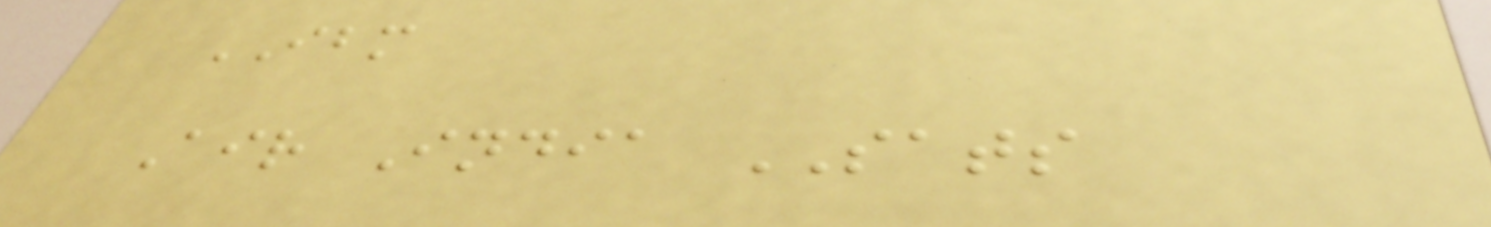IBM
Air India SATS
